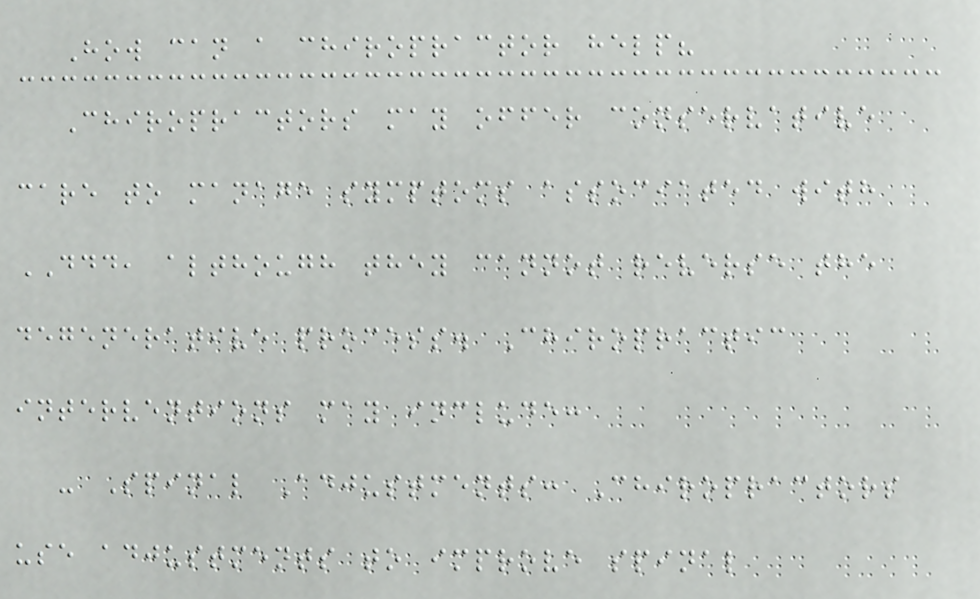How can a chiropractor help?
Chiropractors may offer conservative
care to manage symptoms associated with
DDD, although they cannot reverse the
degenerative process. Chiropractic
interventions may include:
- Spinal Adjustments: Chiropractors
use adjustments to improve spinal
